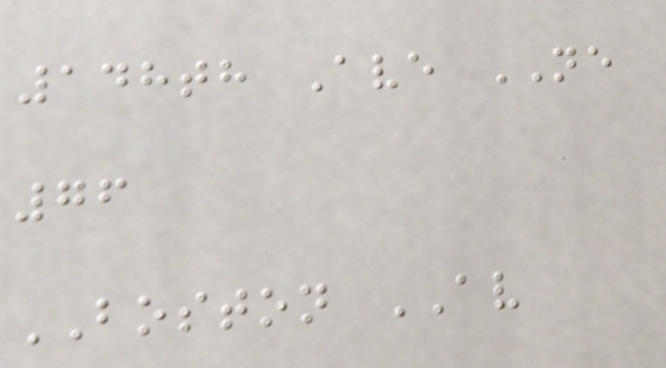148th Ave NE
76
BOSTON AV
